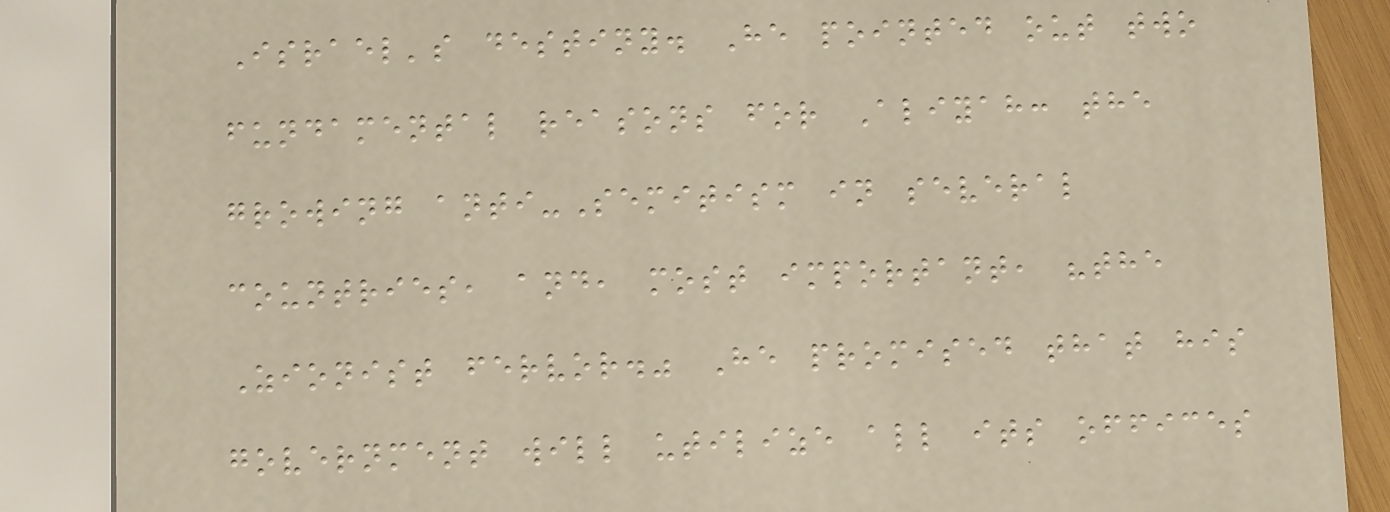Israel's destiny. He pointed out two
fundamental reasons for Aliyah: the
growing anti-Semitism in several
countries, and, most important, "the
Zionist fervor." He promised that his
government will utilize all its offices
